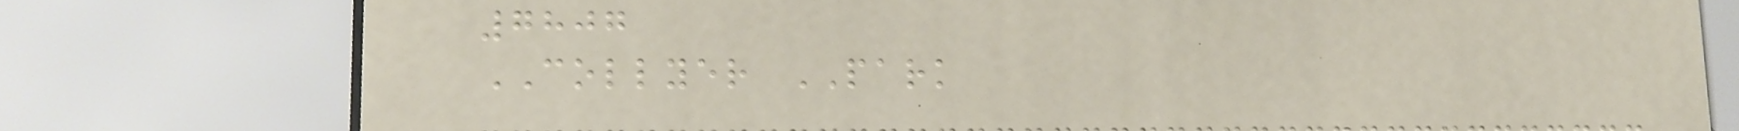7807
COLLYER PARK
